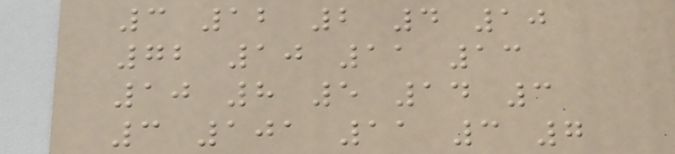3 12 2 4 10
72 10 11 13
10 8 5 14 3
3 101 11 3 7
